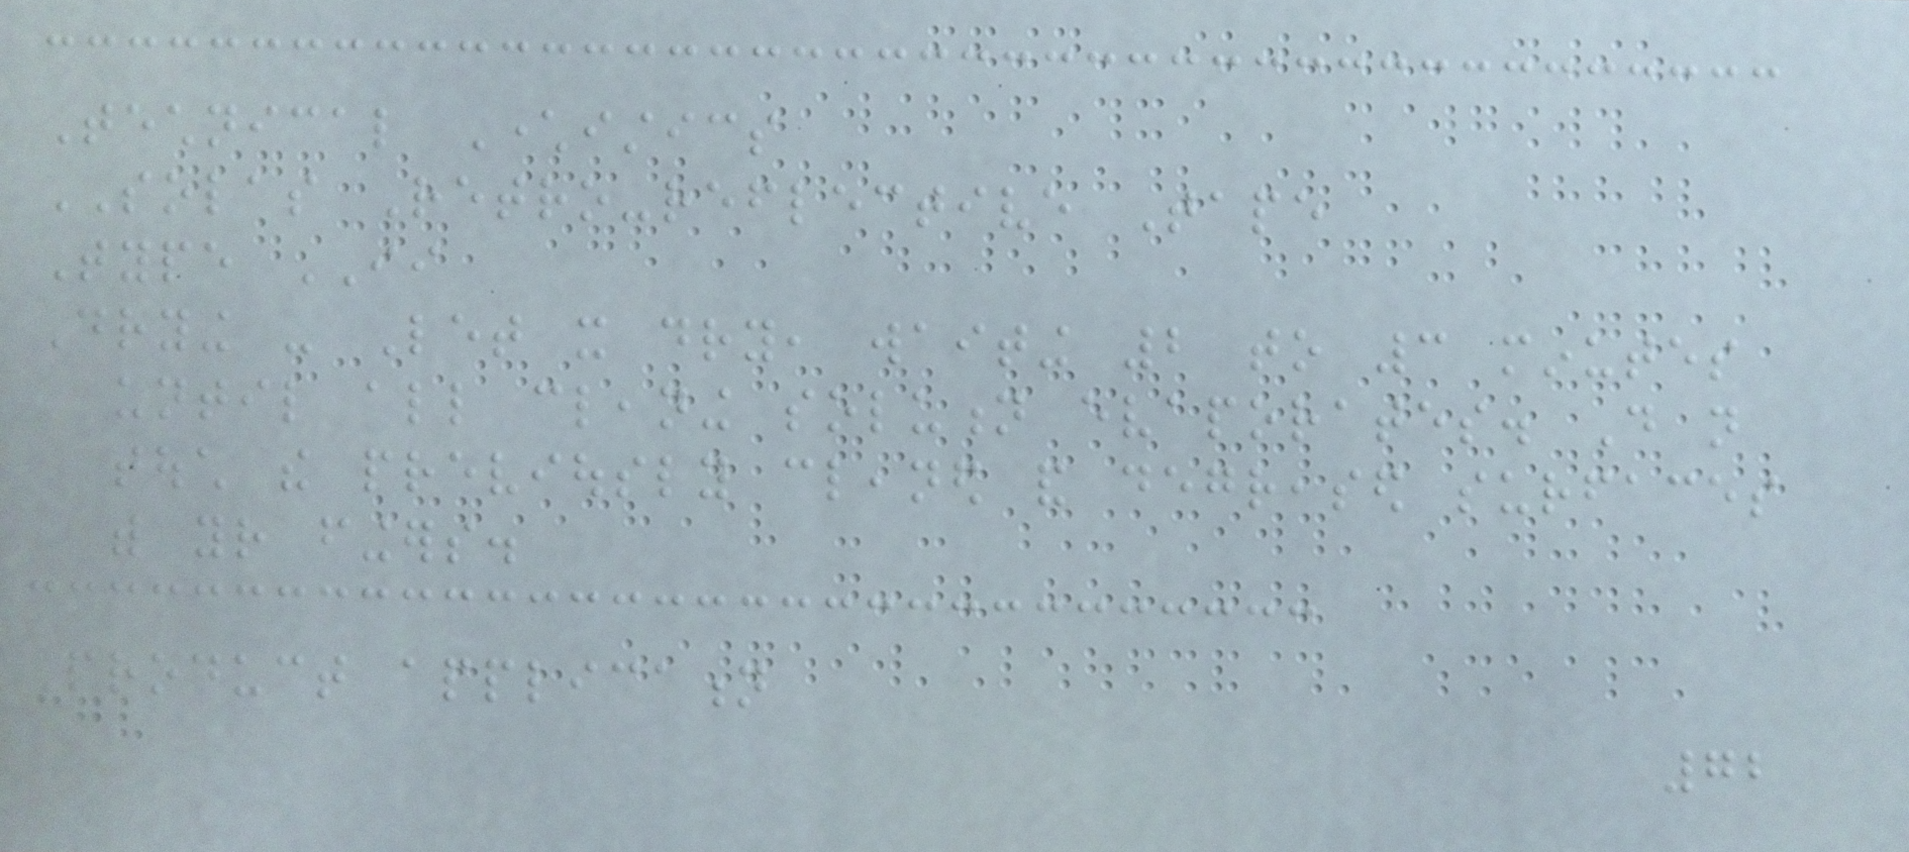Technical Characteristics
SOLAS Retro-reflective Tape
Type II
Drying - Let it dry, waiting 2 to 3 minutes
until all cleaning solution evaporates. Do not
touch the previously cleaned and degreased surfaces
with your fingers.
Product application
72
